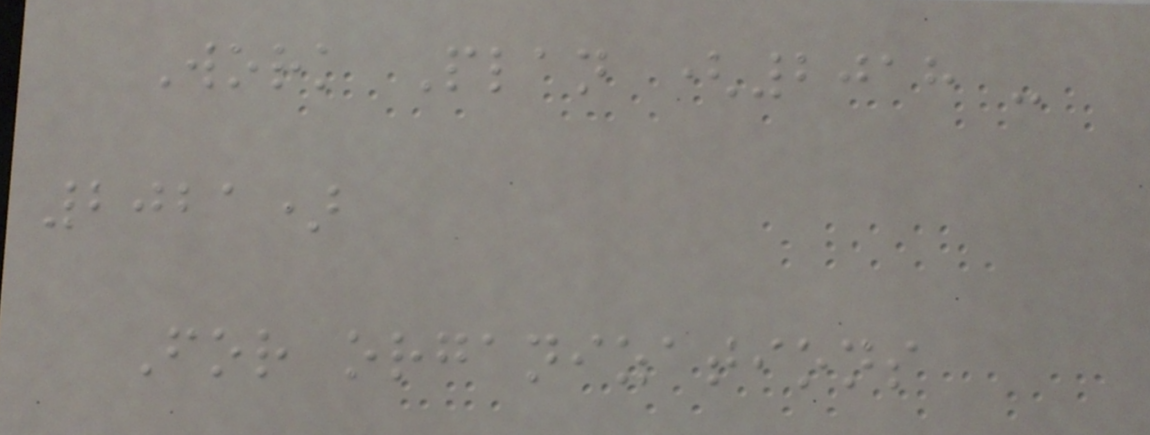Work Plan (2018 -
2021)
For organizations
